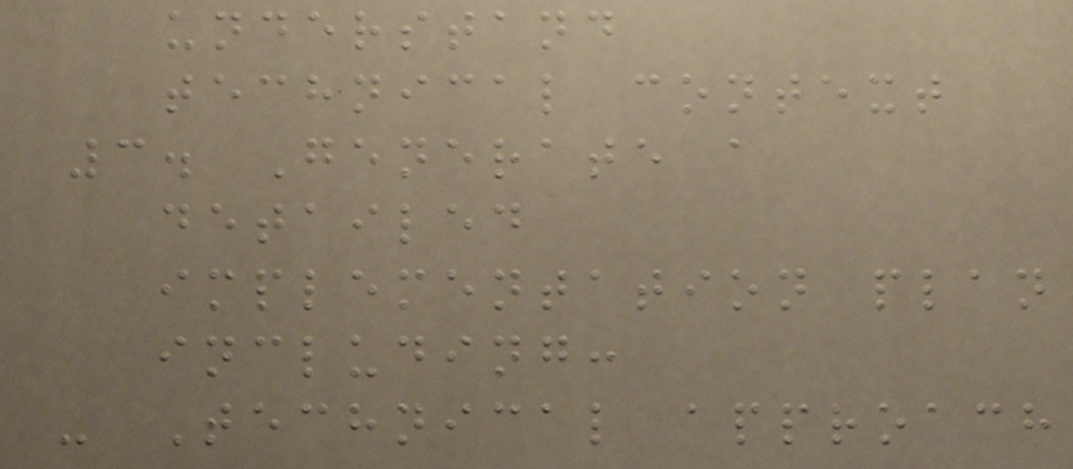understand
technical context
3. Generate a
detailed
implementation plan
including:
- Technical approach
